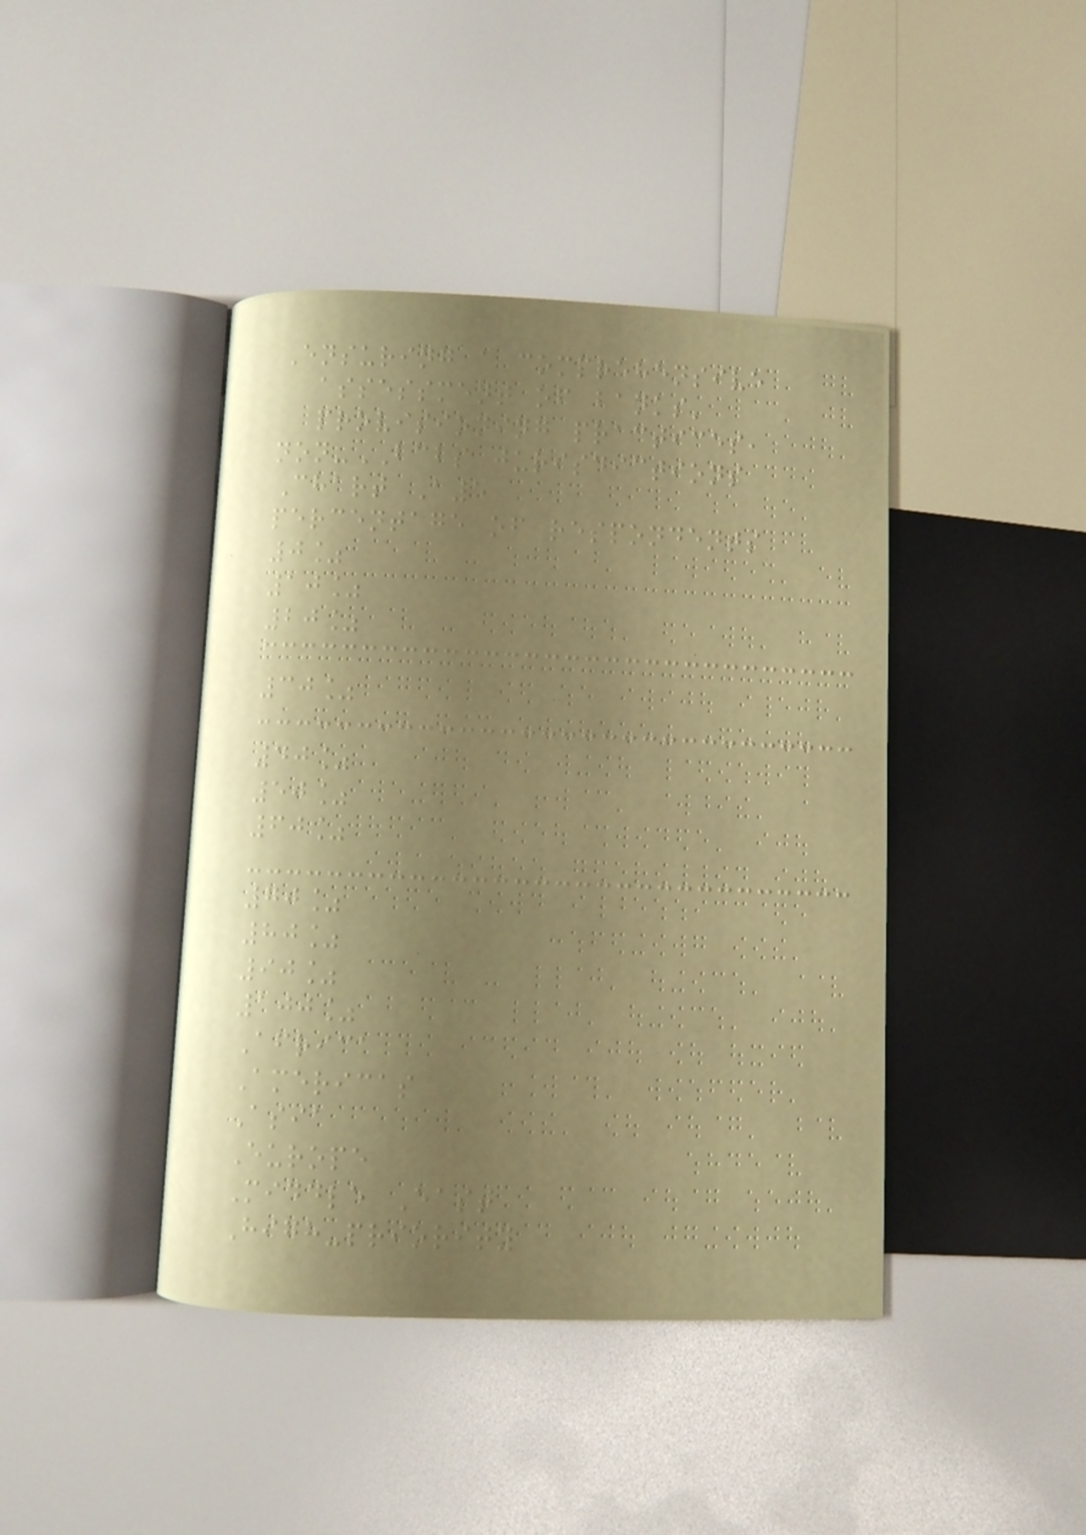Ensuring a comprehensive
assessment of banks'
provisioning practices,
non-BCBS jurisdictions
Chart A5
percentage of respondents
0%
10%
20%
30%
40%
50%
60%
70%
80%
90%
100%
Africa
Americas
Asia
Europe
Middle East
High-priority
